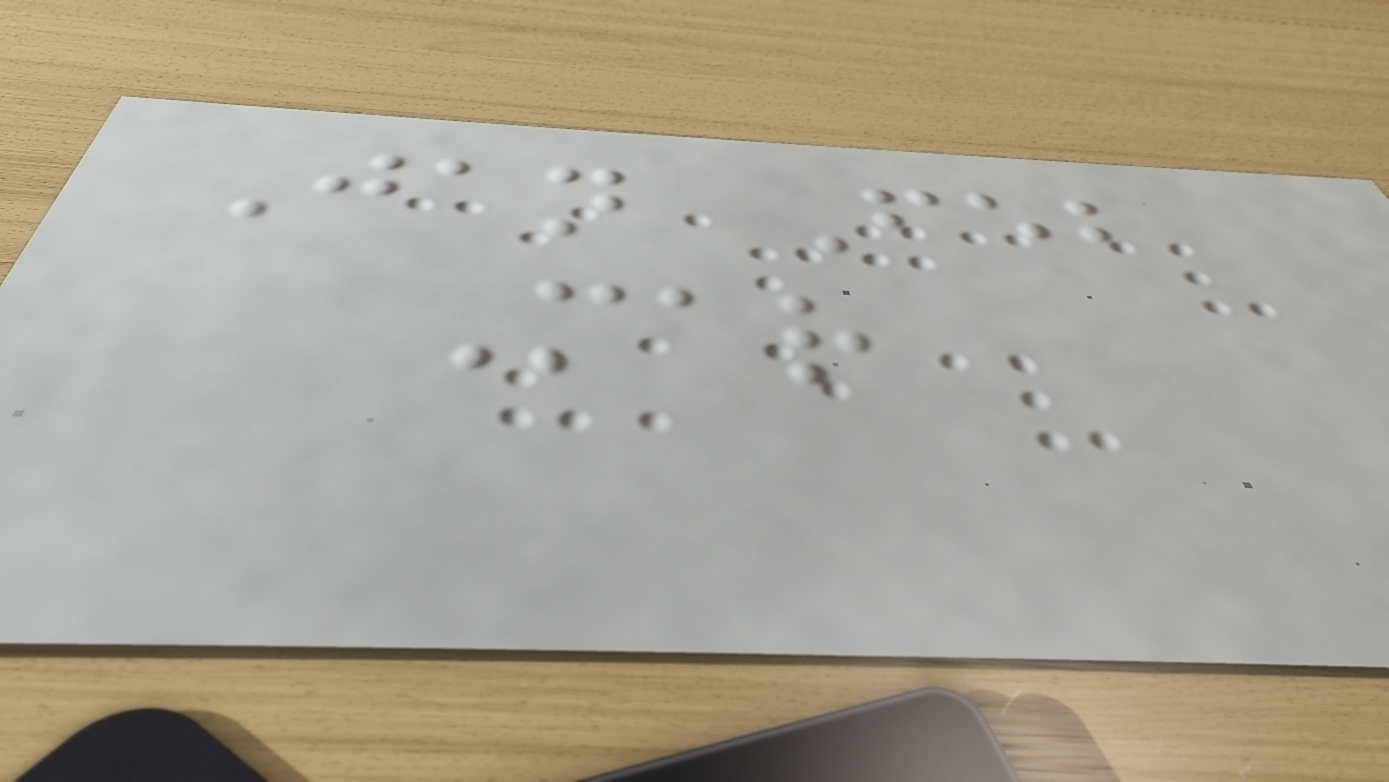Jan Feb
Mar
